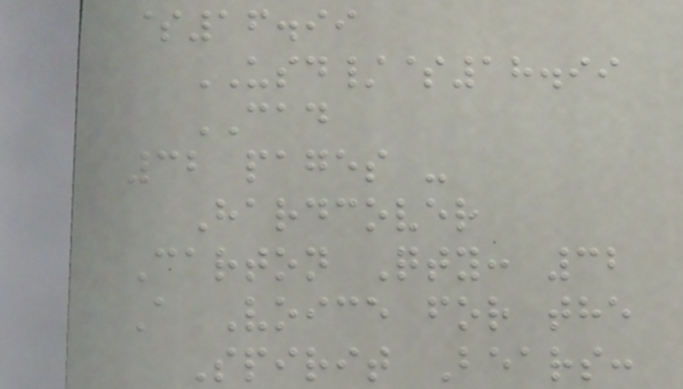$16.99
USD/$18.99
CAD
32 pages -
Hardcover
Carton Qty: 32
A Voice for the
Spirit Bears:
